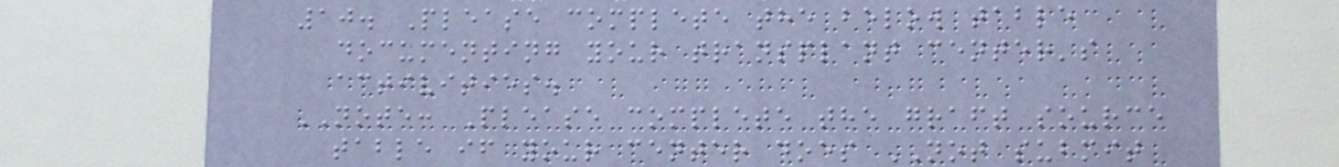10. Please complete the below table
documenting your transplant center's
activities.
NOTE: Please complete the graft source
table if your center does NOT submit
